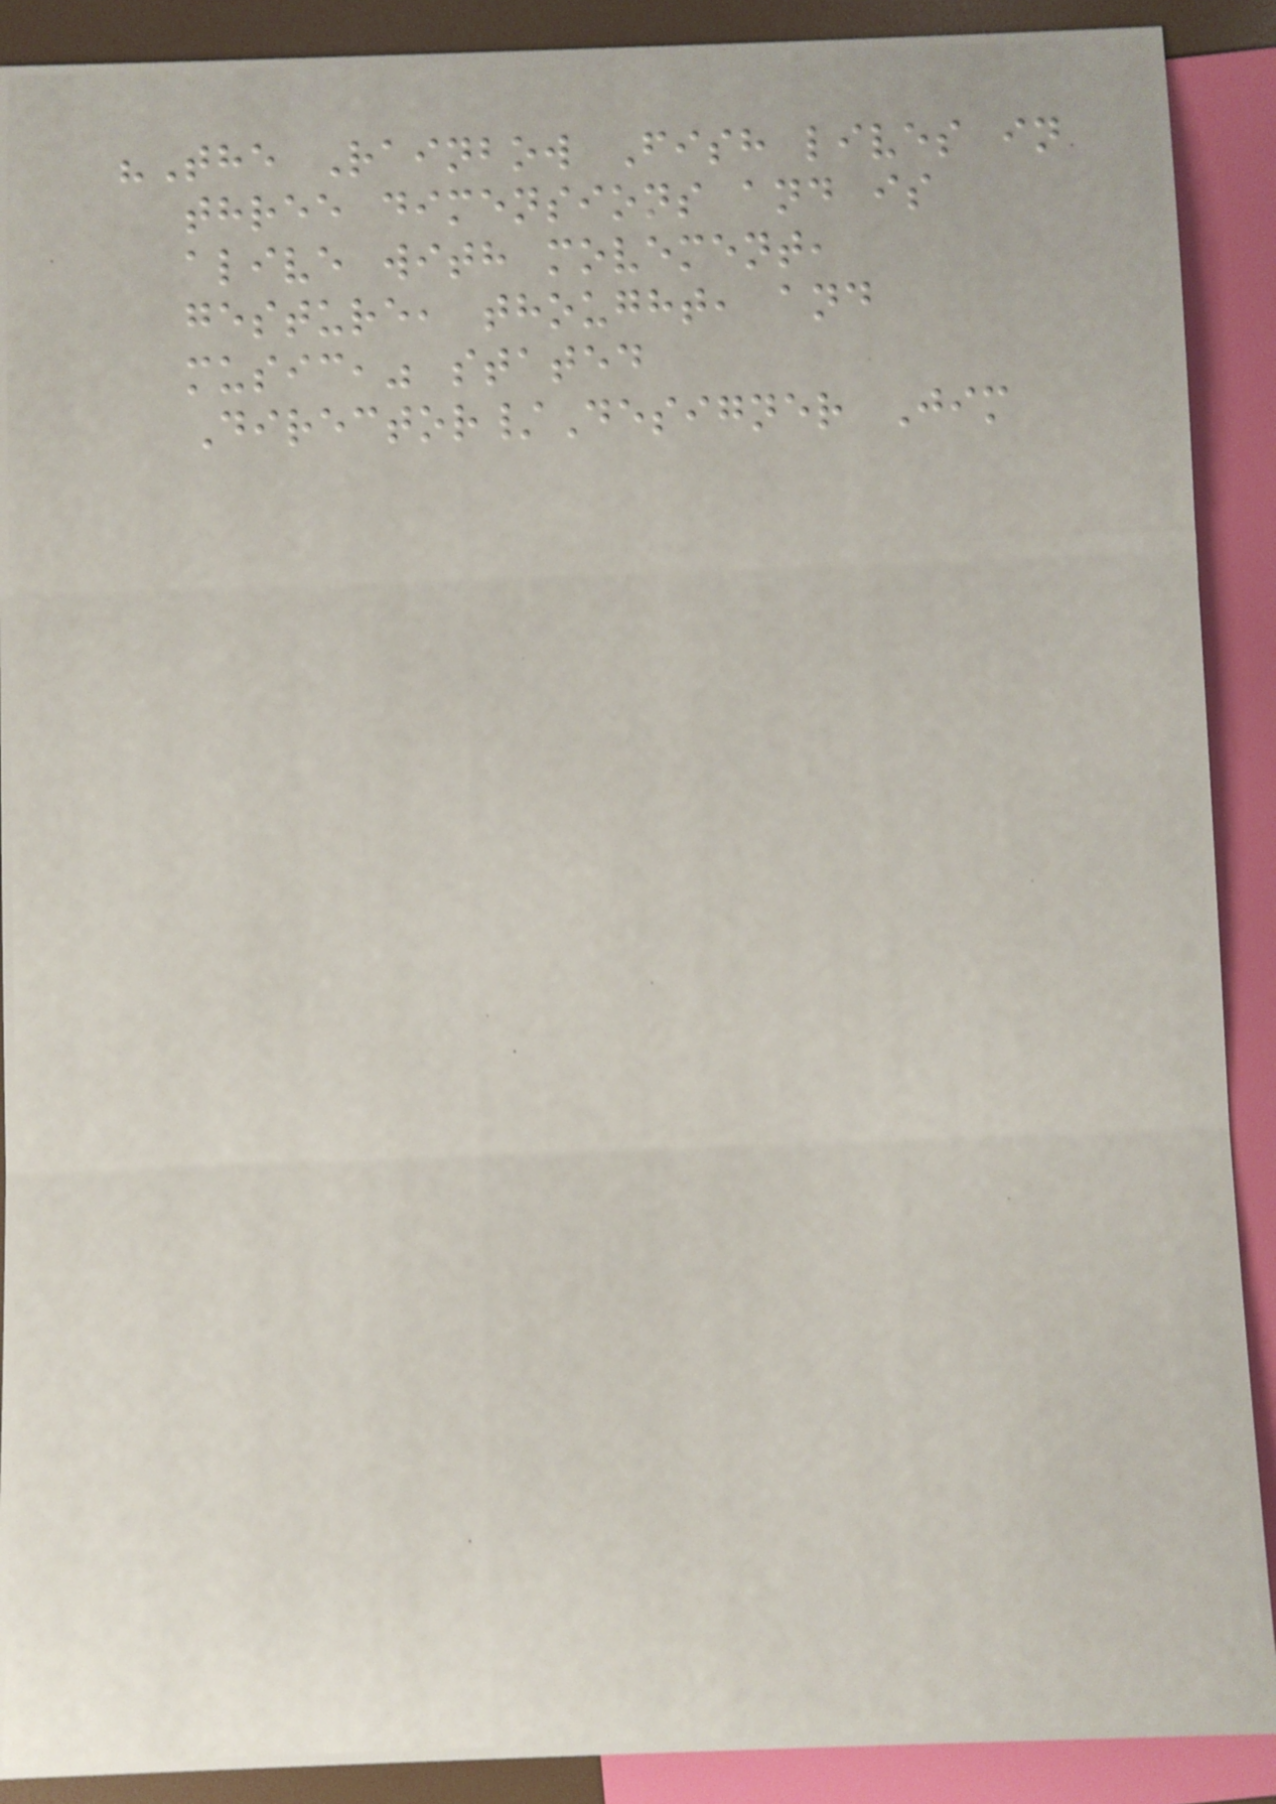"The Rainbow Fish lives in
three dimensions and is
alive with movement,
gesture, thought, and
music," stated
Director/Designer Jim
